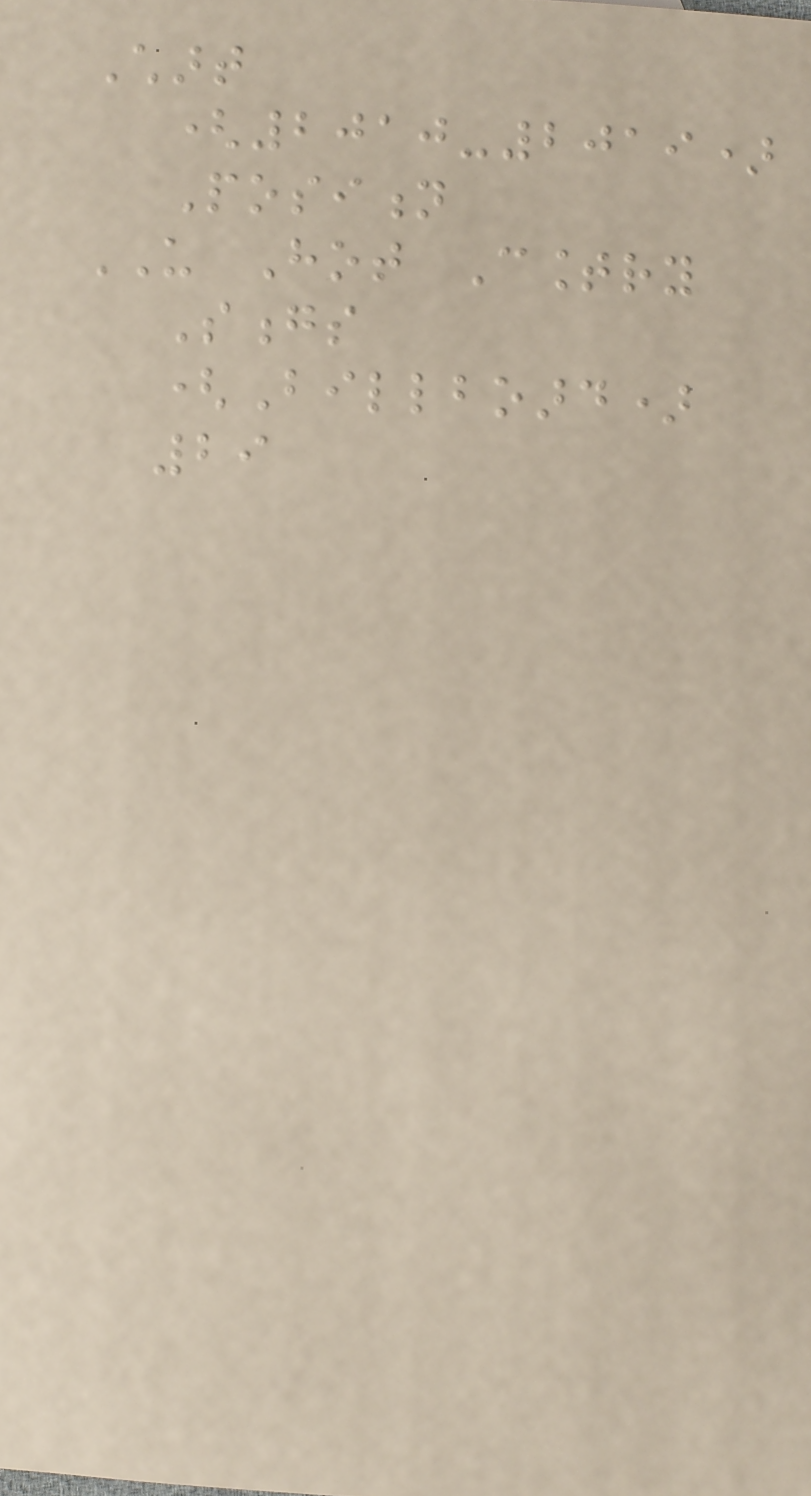Chart
(2010-2019)
Position
US Hot Country
Songs
(Billboard)
29
